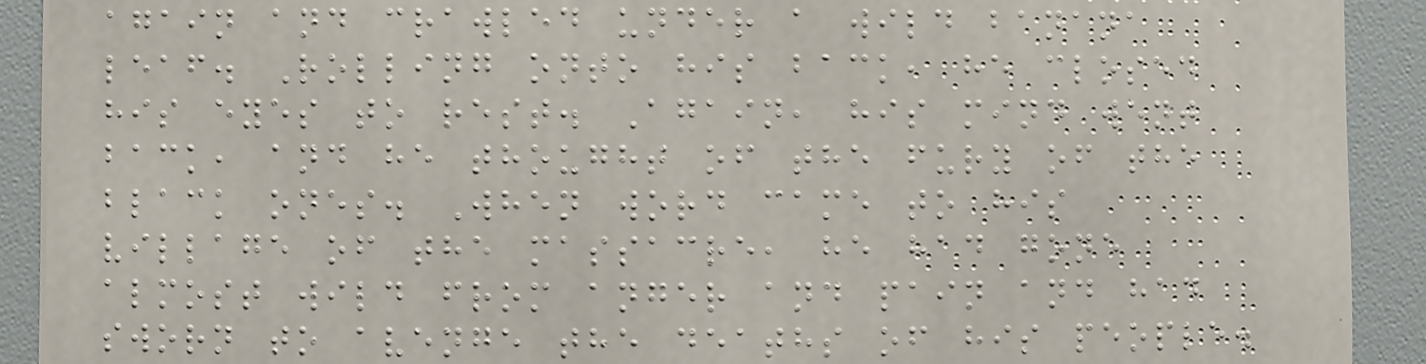again and crawled under a wild banana
leaf. Rolling onto his back, he closed
his eyes to rest. Again, his mind went
back, and he thought of the fury of the
black ones. When word came to his
village of the massacre, he had gone
almost wild from anger and pain and had
sworn to avenge the deaths of his people.
